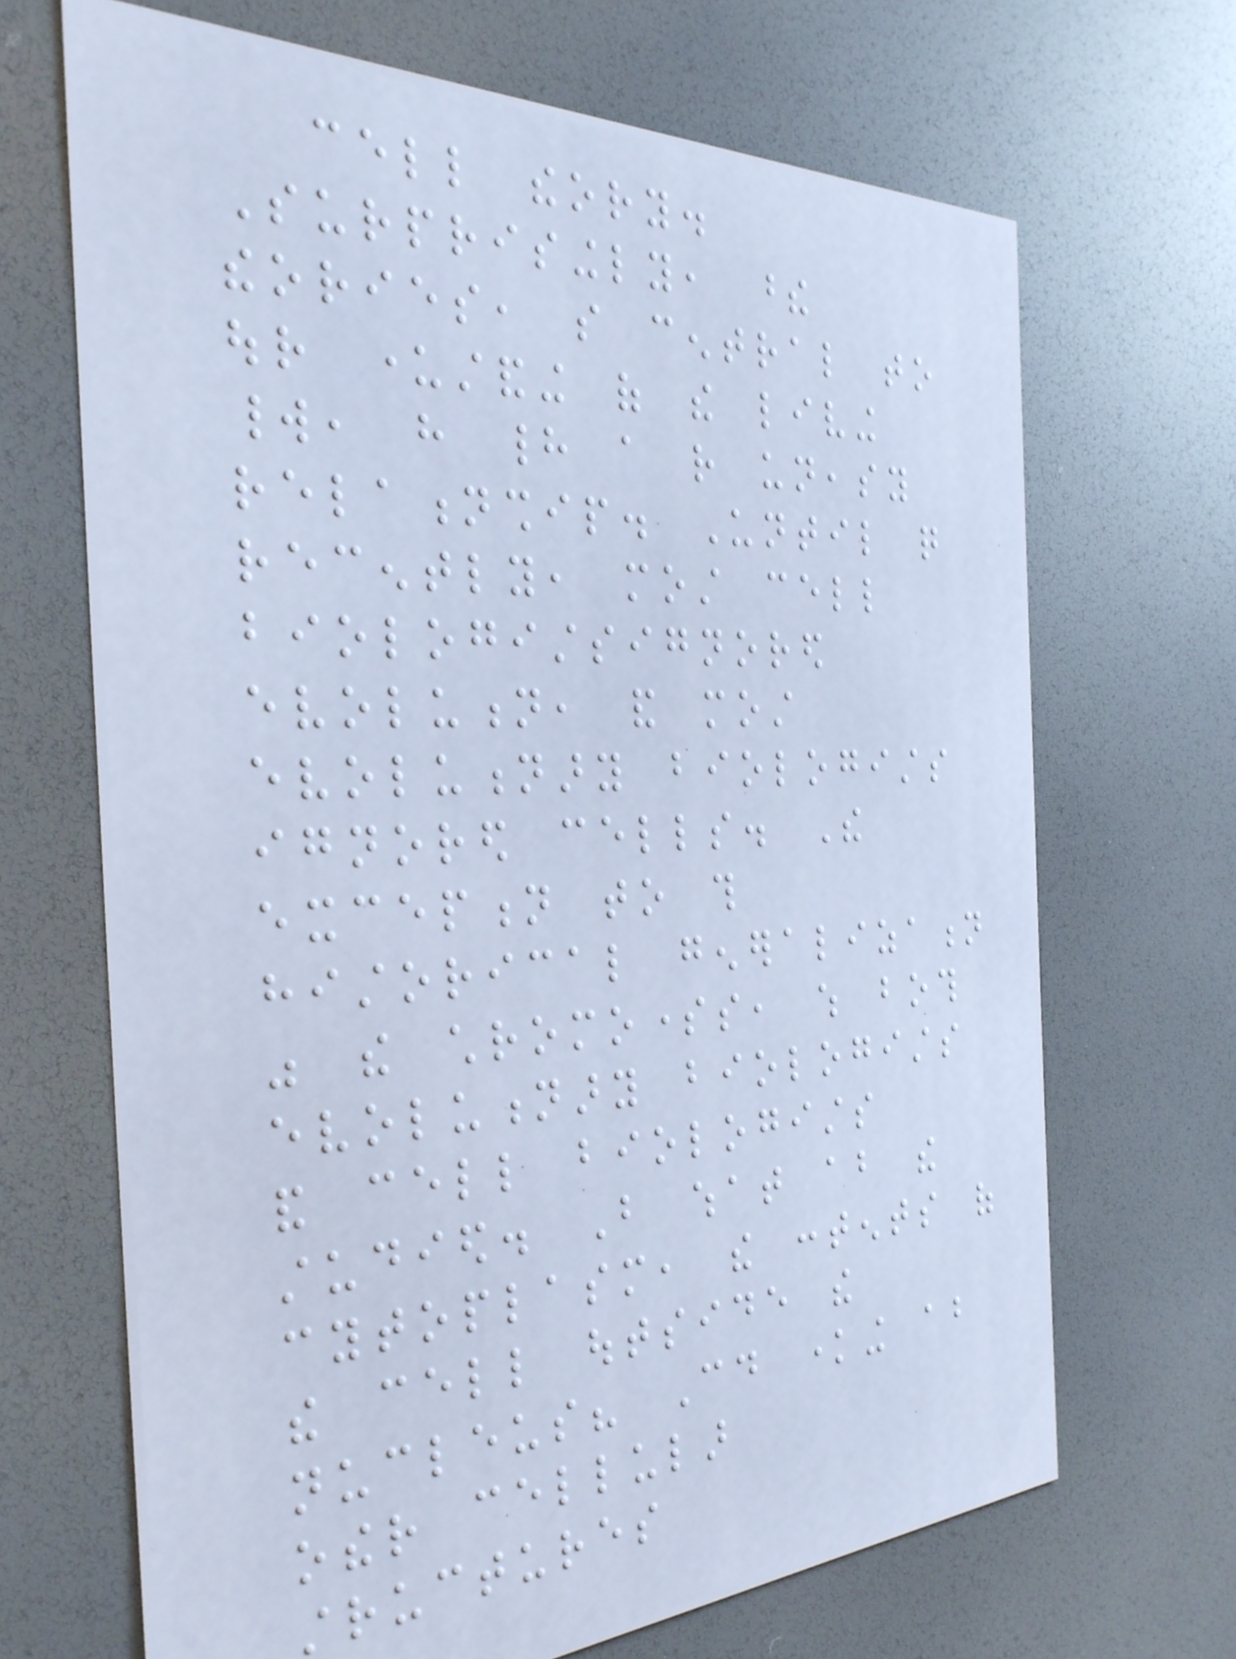cell theory.
Surprisingly, these
theories, so central to
our understanding of the living
world, have had a rather uneasy
relationship. Until quite
recently, most cell
biologistsignored
evolution, and most
evolutionary biologists
ignored cells. The
exception to this
historical generalization
was the chromosomes, which both
evolutionary biologists
and cell biologists
studied. But what about the
cytoplasm, the contents of
the cell outside the
nucleus? Could knowing about
other cellular
structures
